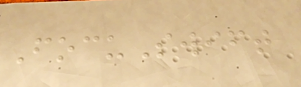FocuSwift
